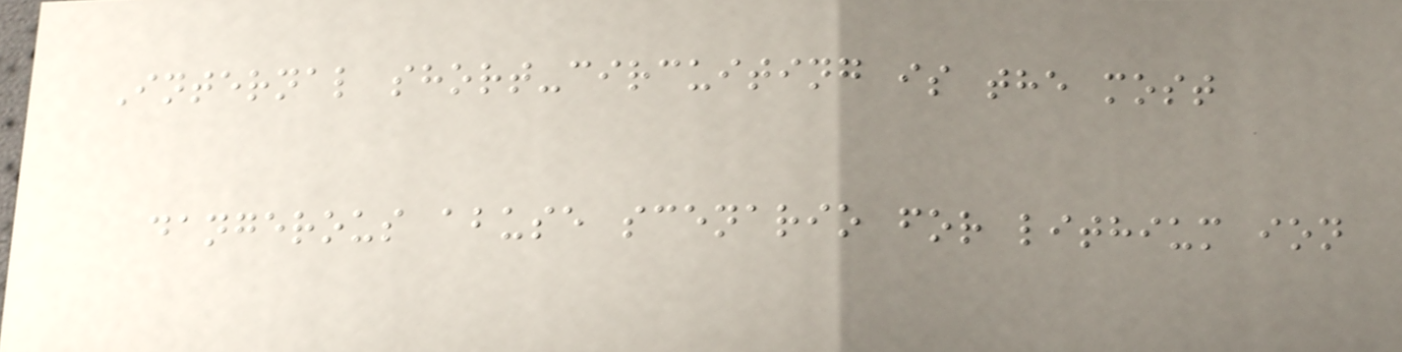Internal short-circuiting is the most
dangerous abuse scenario for lithium ion
